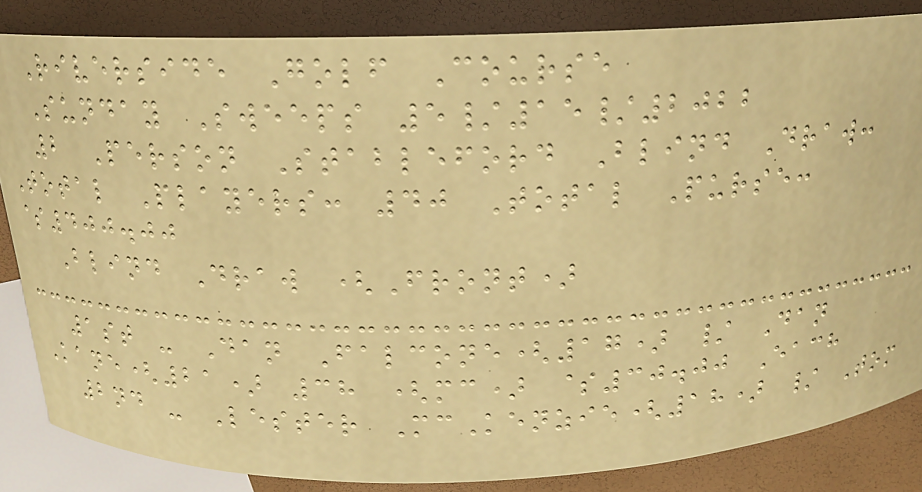Riverside Golf Course
Sunday Sweeps 5/15/2022
2 Person Stableford Blind Draw:
Total Players: 40 Total Purse:
$400.00
Blind Draw (Front)
1st - Dan Falcone(17) / Dan
Kane(21) 38 (mc) $30.00 Each
2nd - Lester McKenzie(18) / Tom
